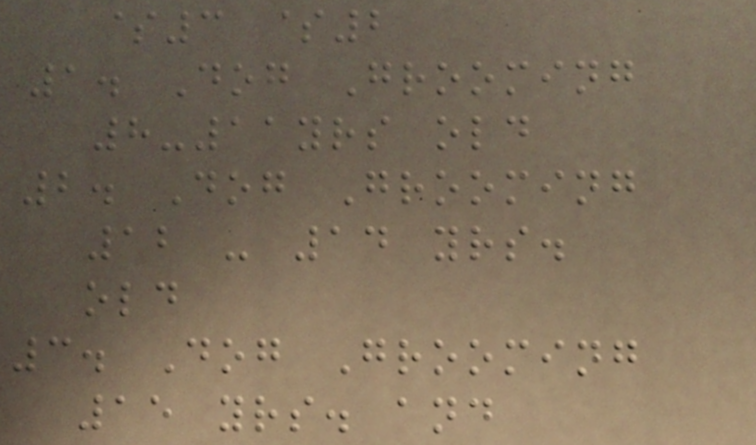$3 $2
1. Dog Grooming
8-11yrs old
2. Dog Grooming
12 - 14 yrs.
old
3. Dog Grooming
15 yrs. and
